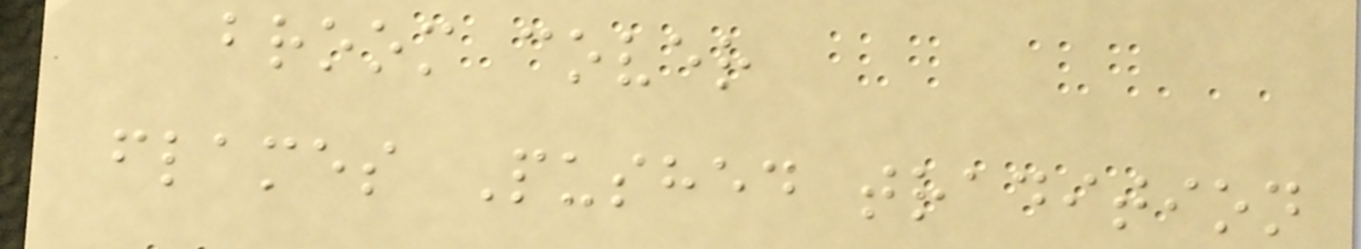broom cover
flames Pushed tradition
